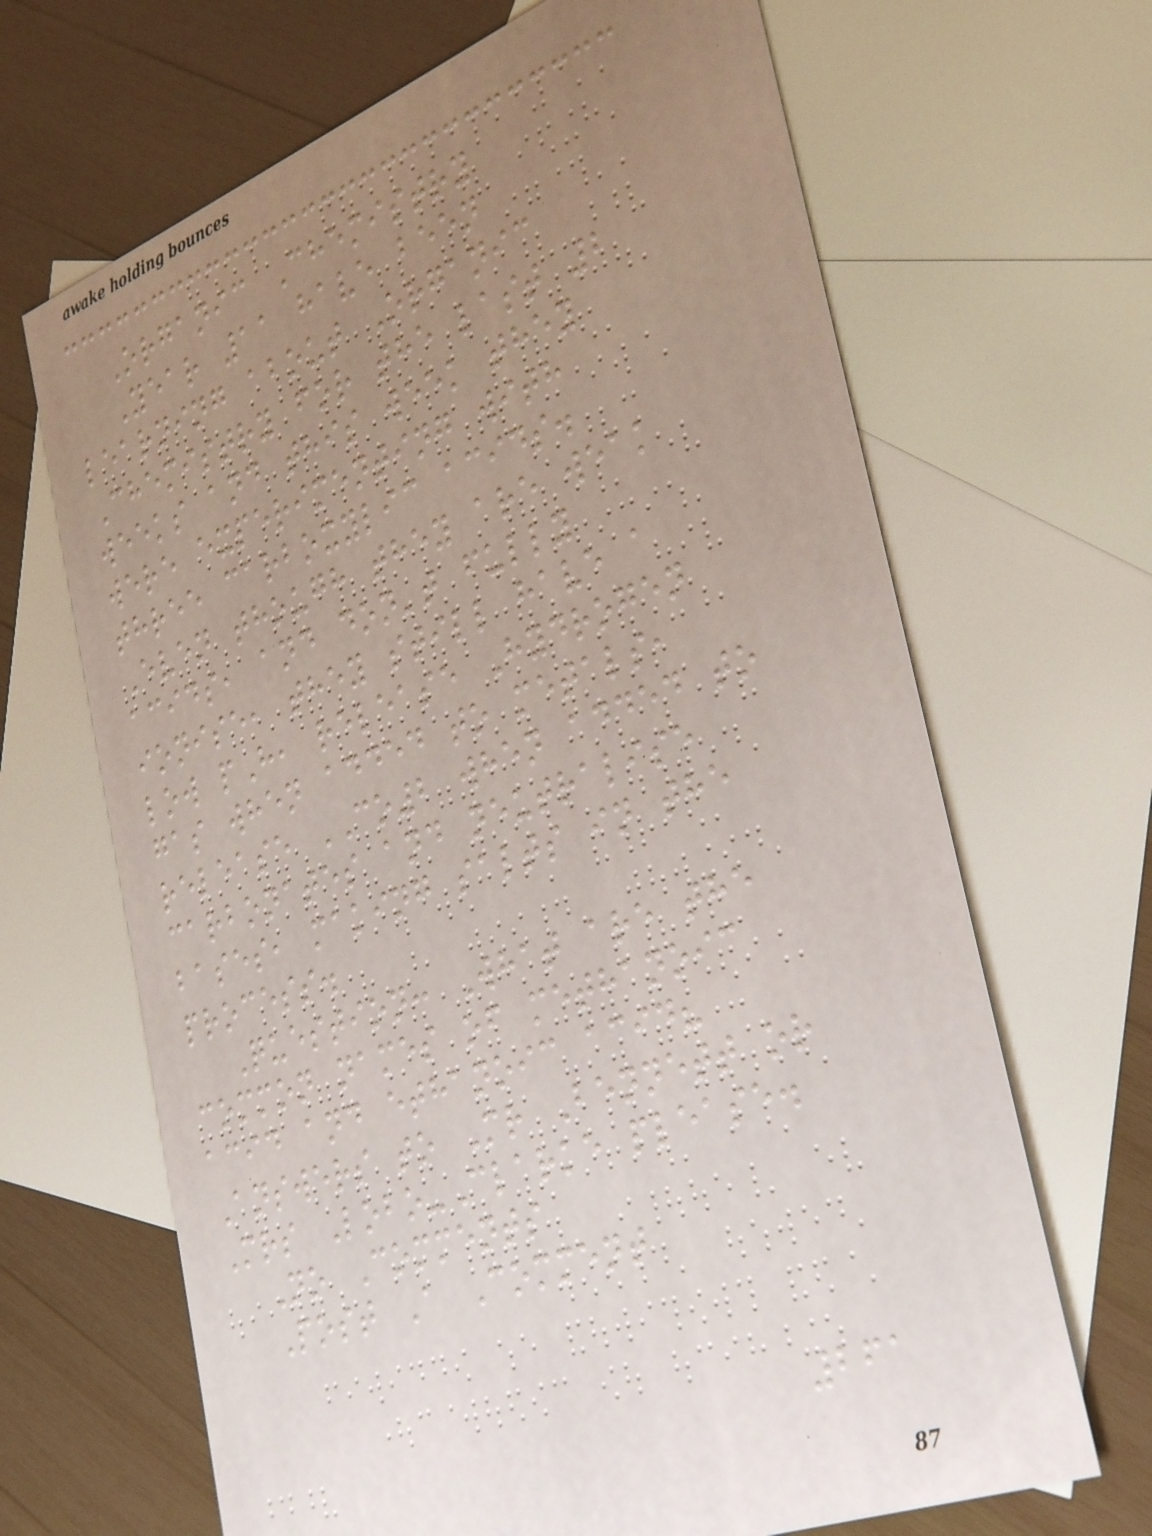Organic Chemistry
Year 11 have been
learning about Organic
Chemistry for the last 2
weeks and this week they
were experimenting with
three carboxylic acids.
Even though they are weak
acids, and don't fully
ionise, they still have a
low pH, release Hydrogen
gas when added to metals,
release CO2 when added to
carbonates and neutralise
bases, making salts in the
process.
Question: What are the
common names of methanoic
acid and ethanoic acid?
Answers to Mr Bennett or
Mrs Lobo-Clarke please.
No Comments
Post A Comment
261
